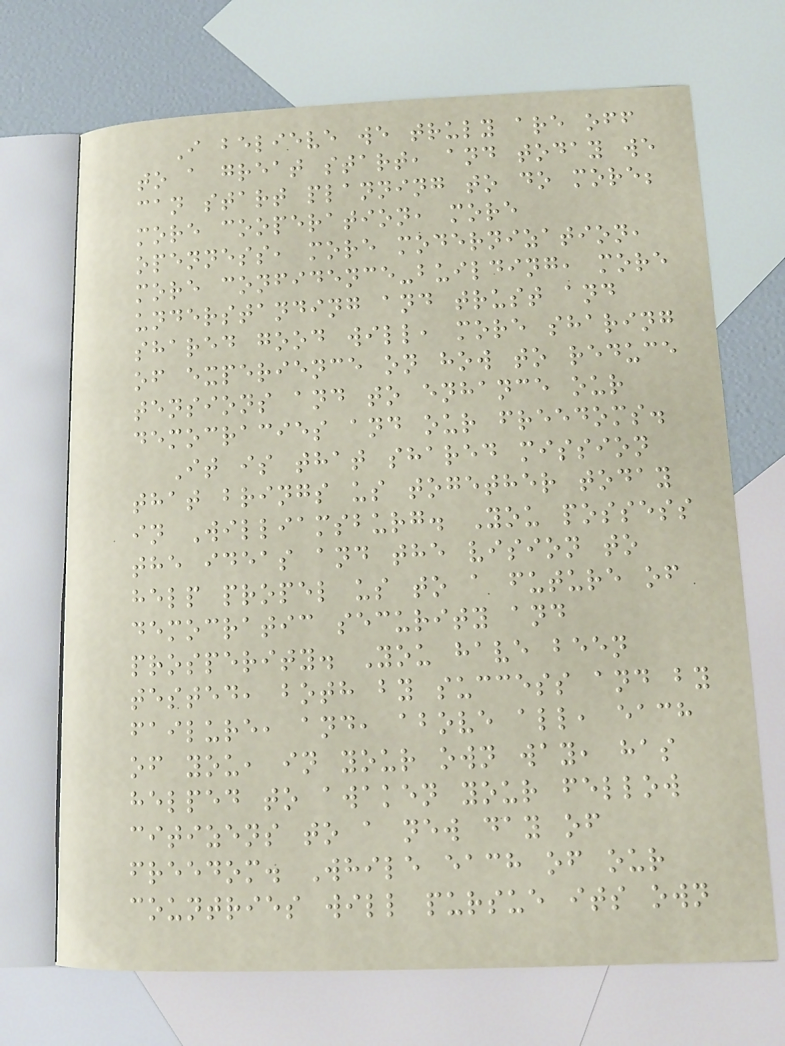I believe we truly are off
to a great start, and today we
can start planning to do more;
more cooperation, more
openness, more modernization,
more confidence-building, more
understanding and trust and
shared good will, more sharing
of experience on how to reduce
tensions and to enhance our
democracies and our freedoms.
It is that shared mission
that brings us together today
in Williamsburg. You possess
the ideas and the vision to
help propel us to a future of
democratic security and
prosperity. You have been
tested, both by success and by
failure, and, above all, each
of you, in your own way, has
helped to awaken your fellow
citizens to a new day of
freedom. While each of our
countries will pursue its own
